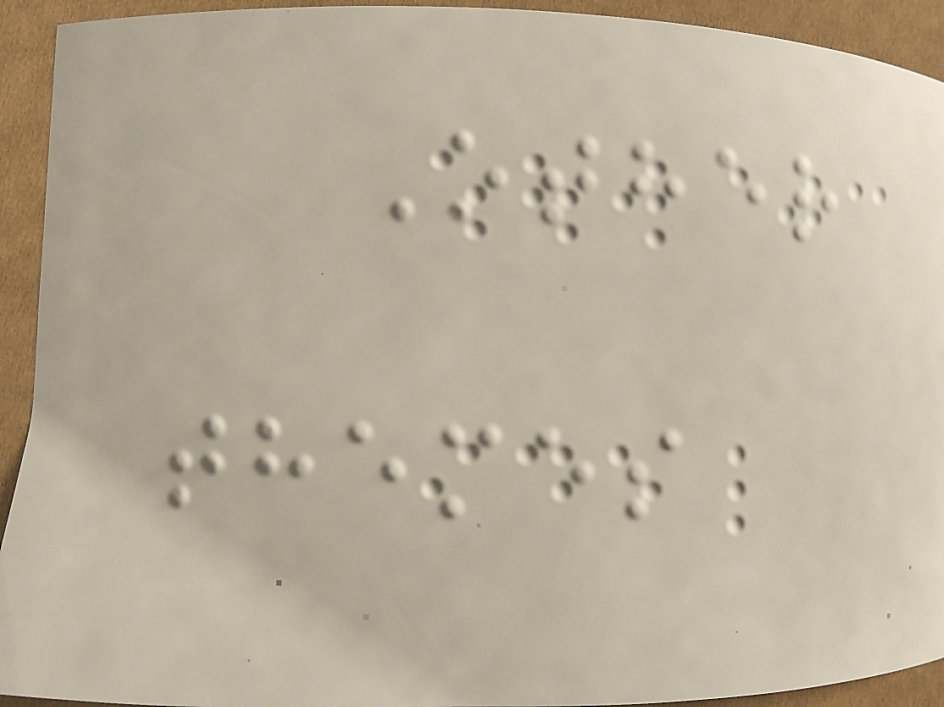Other
themes
